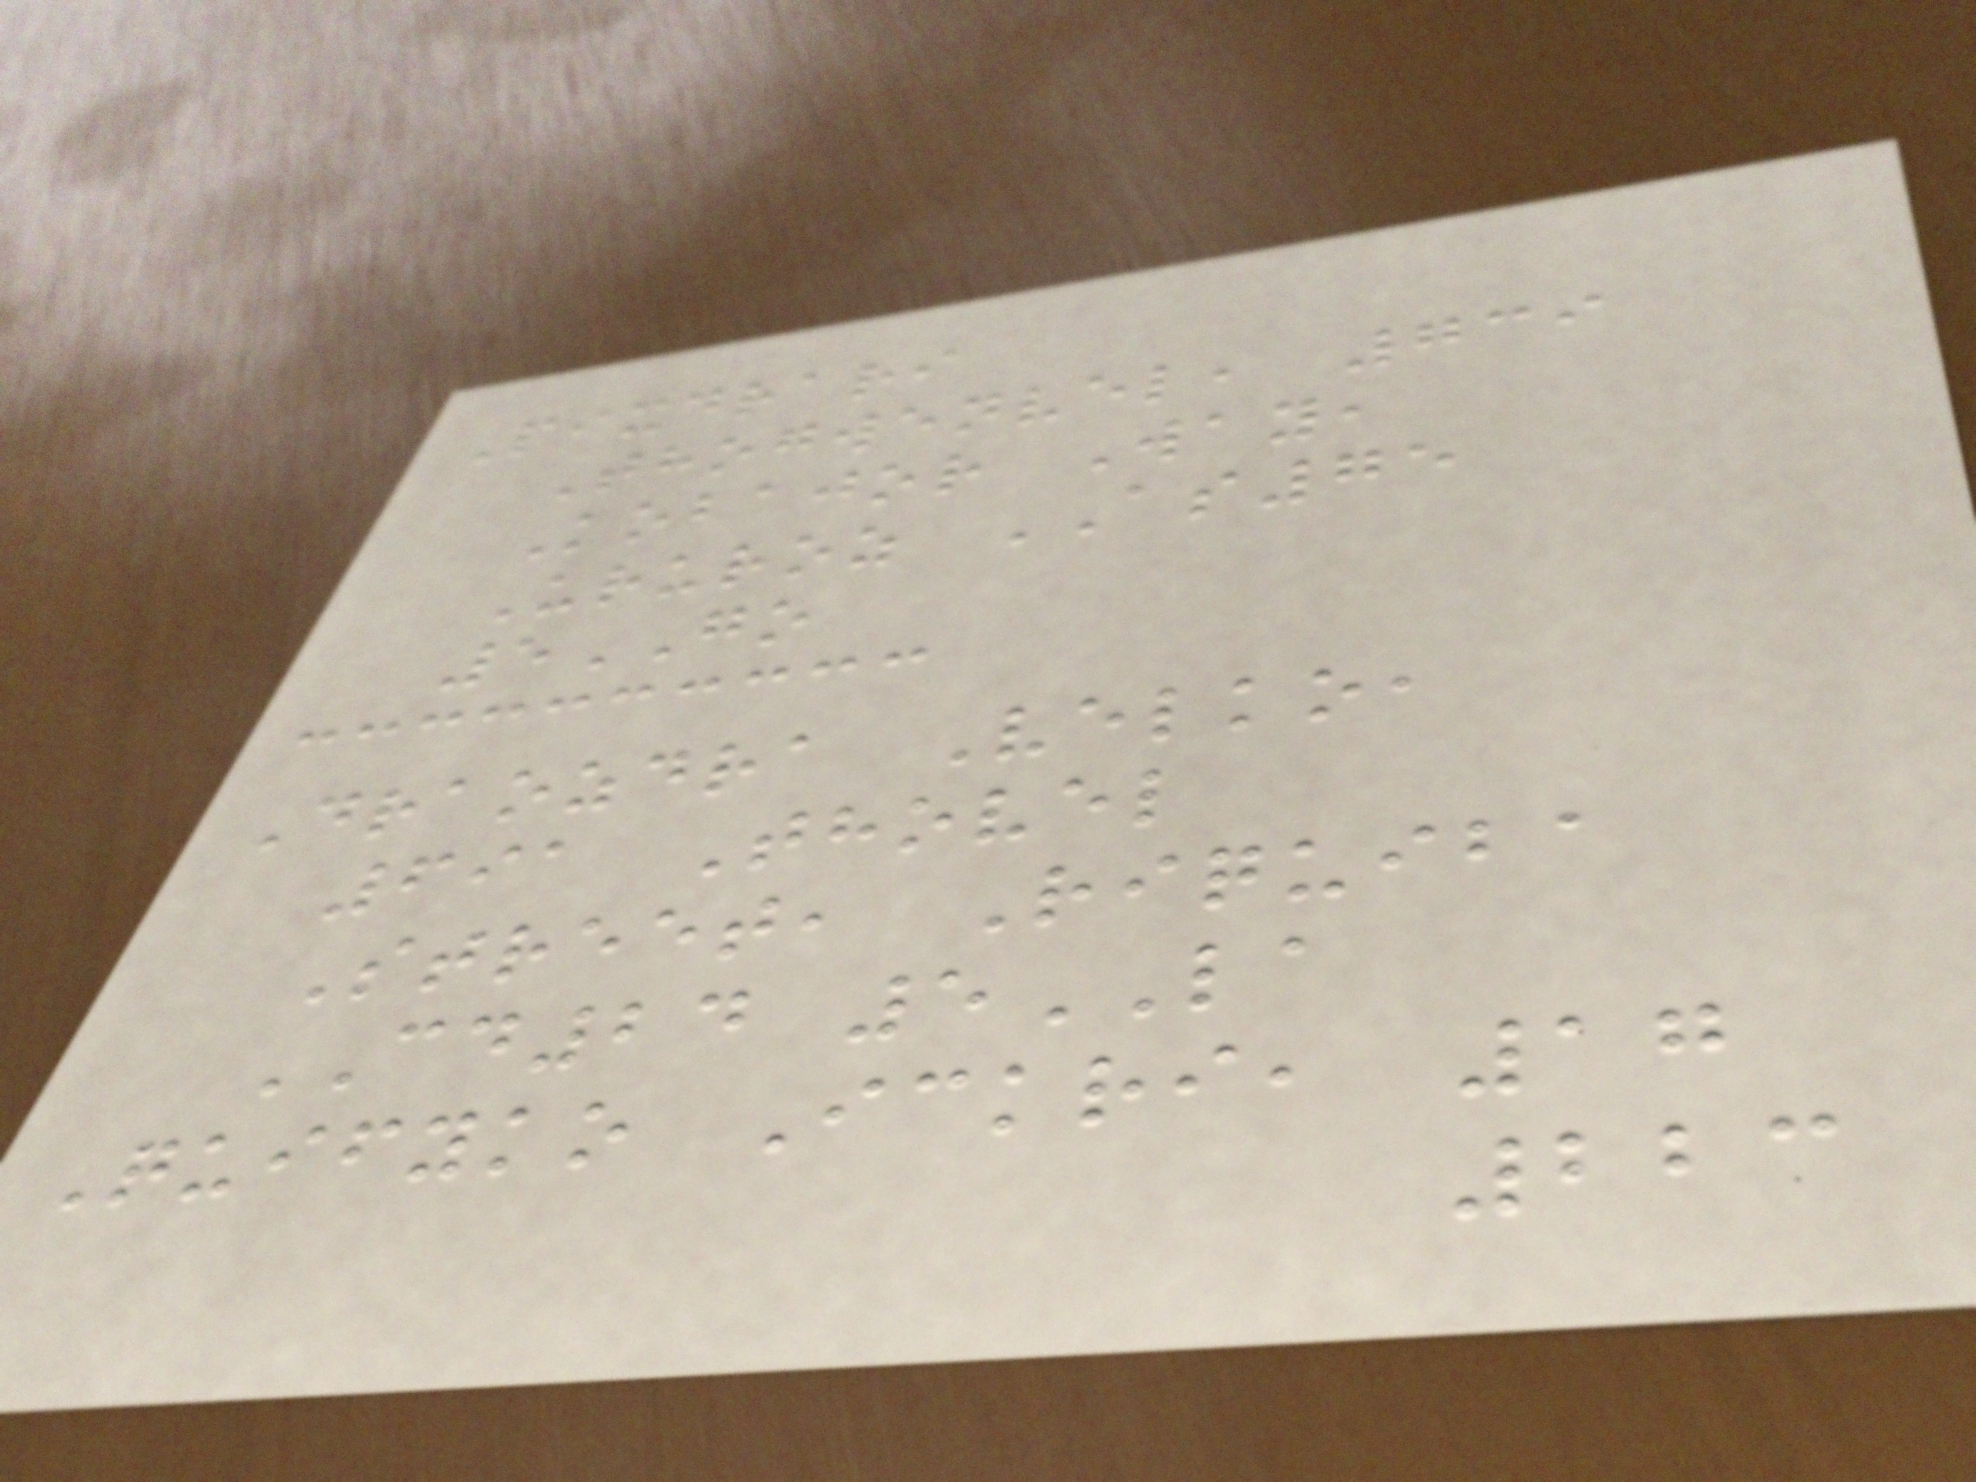Pixdrari
Thogwenvel, 739
Kobajor Way,
Ururoz AS75
5GO
Draozdra Velko,
691 Thovel
Street, Riquiba
CD24 5LA
Quifyko Ickri, 17
223
